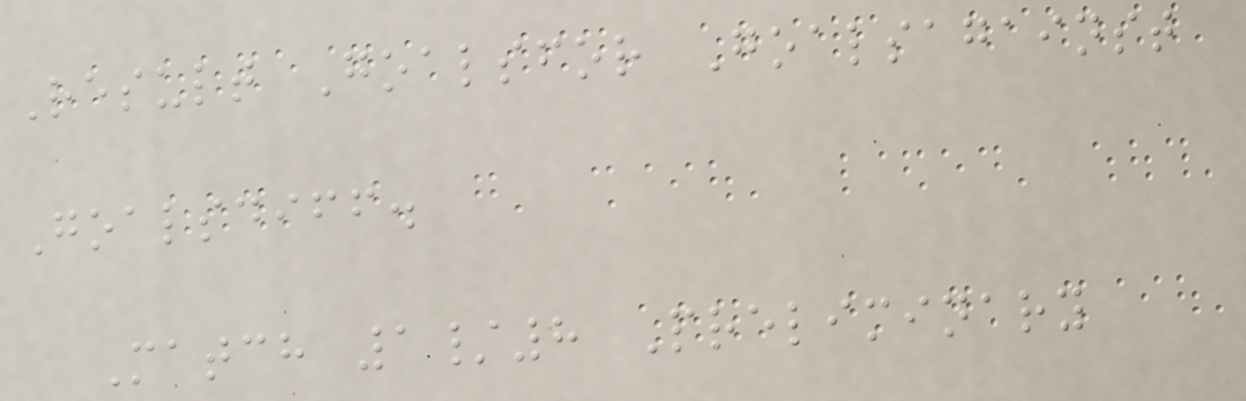Result Goalsfor Goalsagainst
Goalsdiff.
Match 1/8 Preliminary
